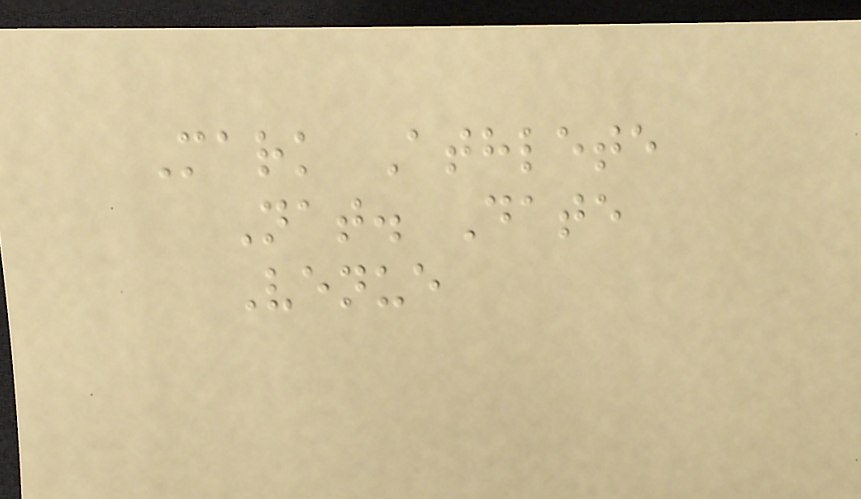Mark Athlete
Nat. Date
Venue
